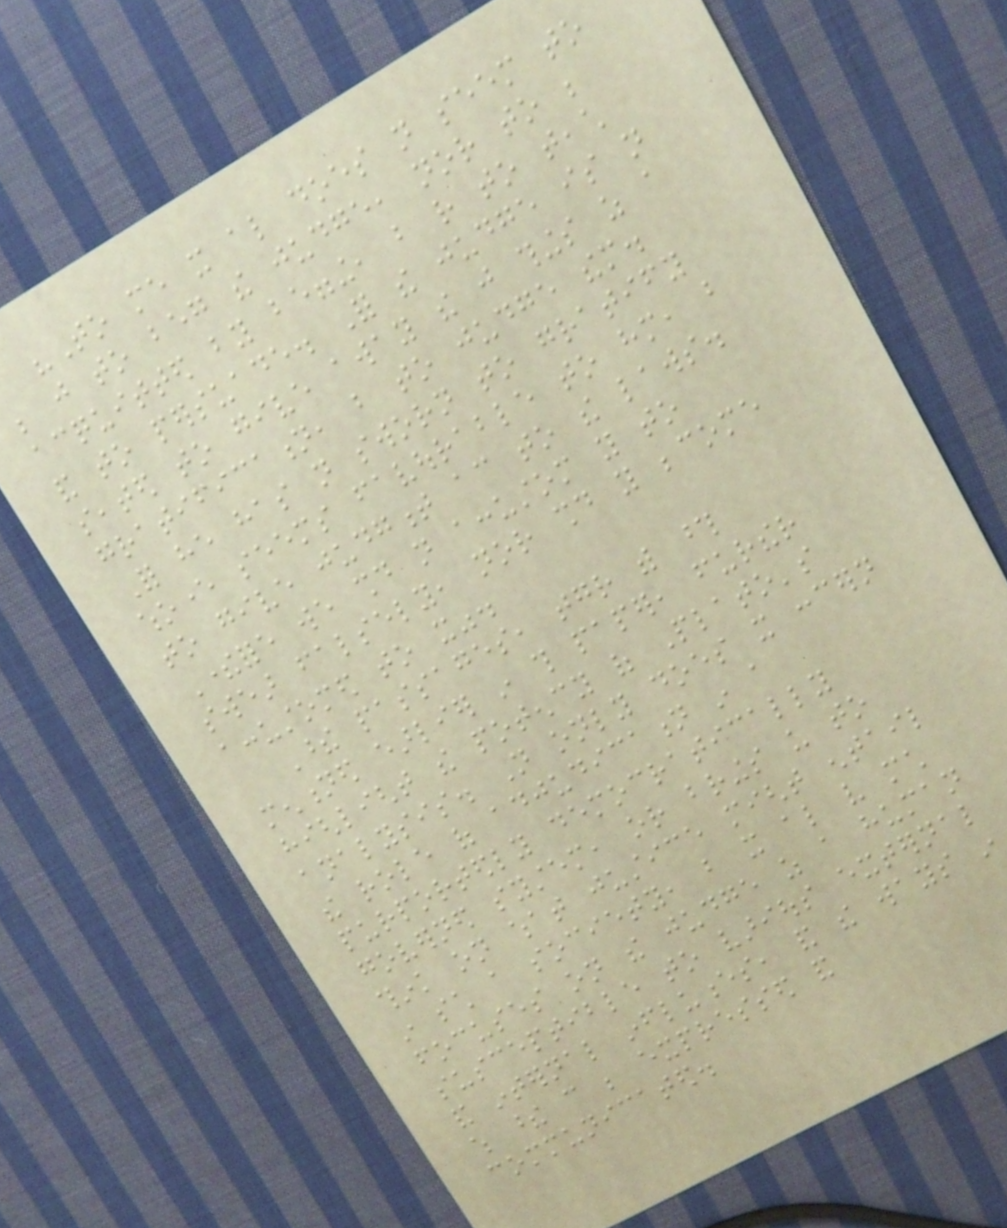"To me it also does not seem to
be just to beg the judge, nor to be
acquitted by begging, but rather to teach
and to persuade. For the judge is not
seated to give away the just things as a
gratification, but to judge them.
For he has not sworn to gratify
whoever seems favourable to him, but
to give judgment according to the laws.
Therefore we should not accustom you to
swear falsely, nor should you become
accustomed to it".
These passages, together with those
mentioned earlier in this paper, further
highlight the potency of Plato's
analysis. Not only does it concern
the role of adjudication in a
purportedly democratically
governed system, or brings us to
think on what justice might entail
in such a society, but it also very much
focuses on the judge as a human
susceptible to various external
and internal influences, and the ways in
which these can be expressed and
communicated.
